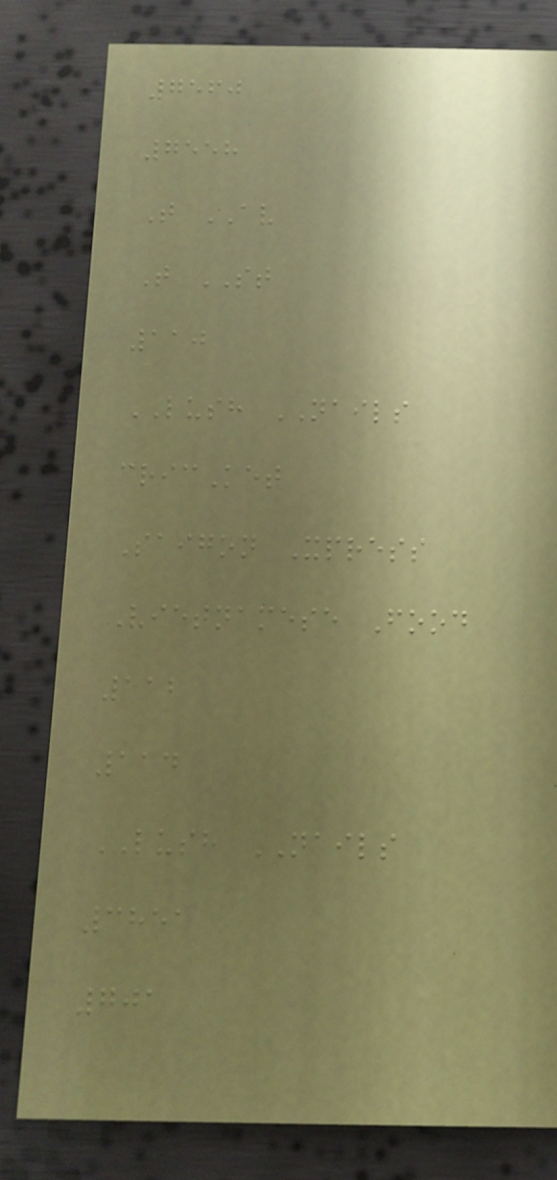7560
7558
T AV
T ST
110
LUSH NAILS
cricKet
Saigon Xpress
Vietnamese Food
112
114
LUSH NAILS
3851
701
